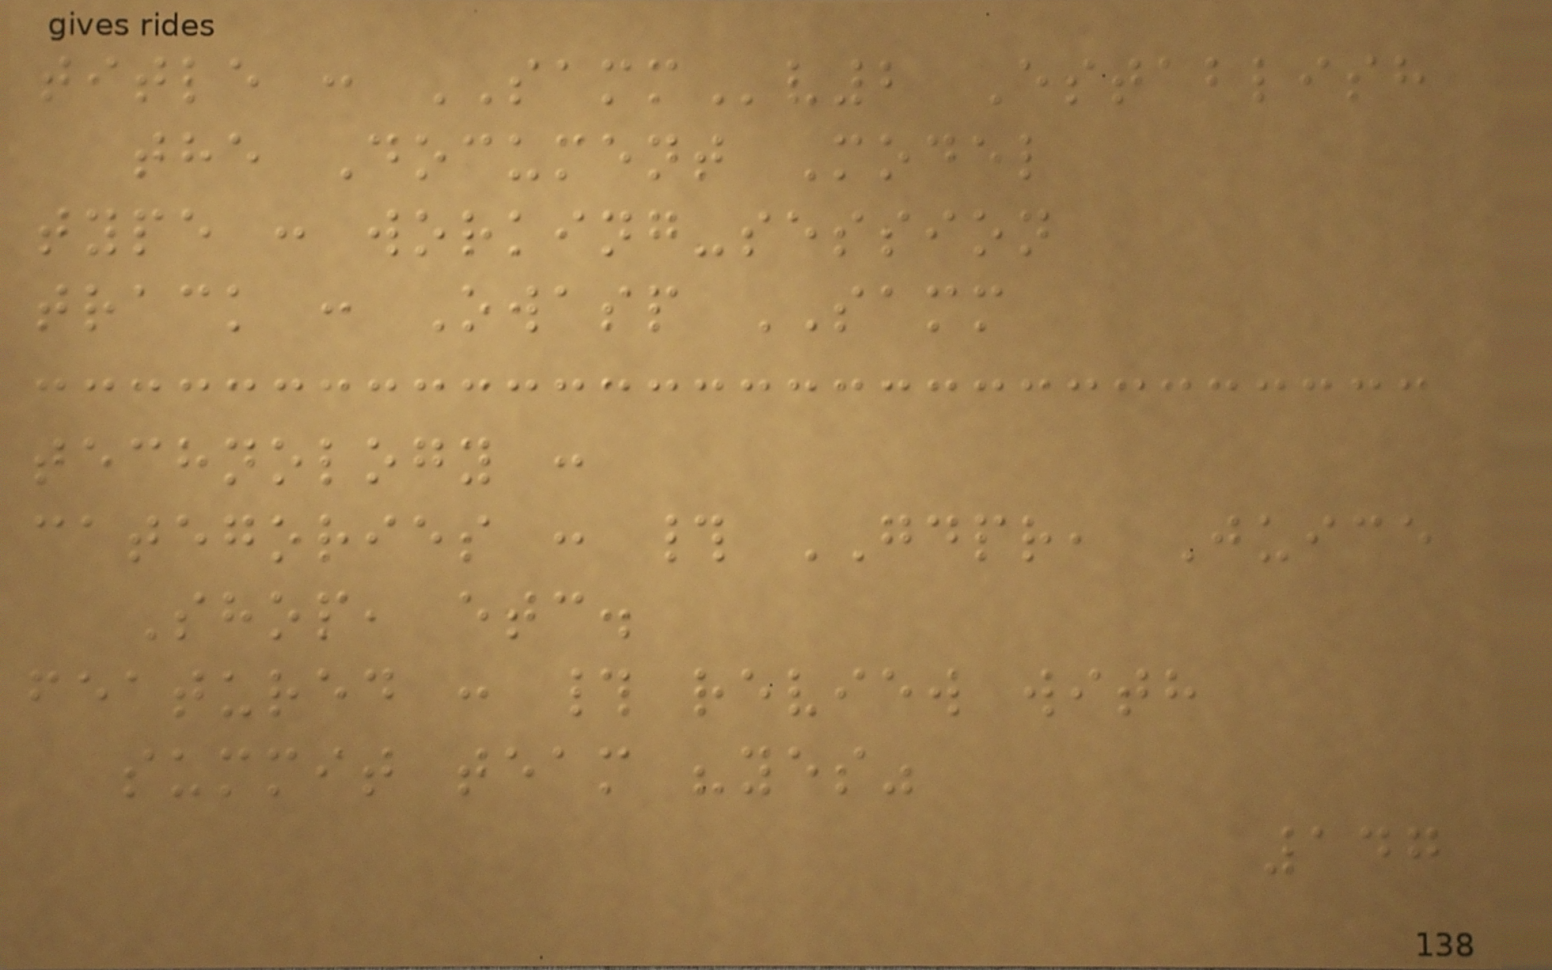title : SAMMv2 Establish
the Document Model
type : working-session
track : Owasp SAMM
technology :
categories : # GDPR, Juice
Shop, etc.
featured : # review with
summit team "yes"
147
